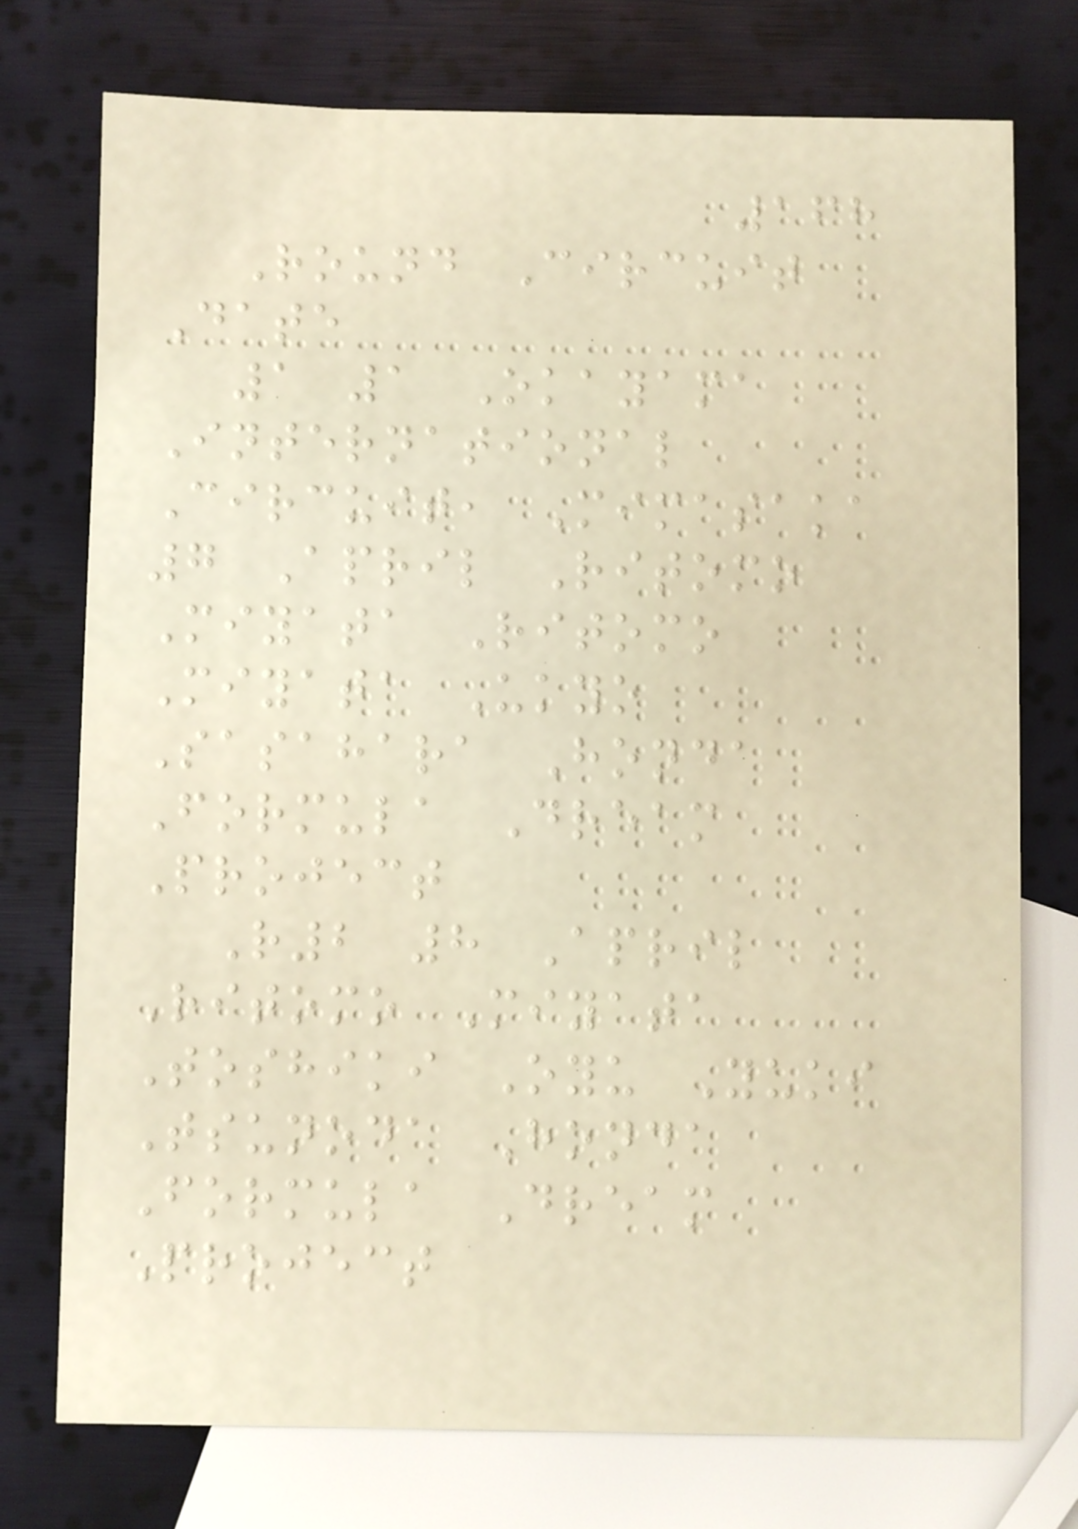168
Round Circuit
Date
1 1 Okayama
International
Circuit, Mimasaka
7 April Ritomo
Miyata Ritomo
Miyata Ukyo
Sasahara Honda
Formula Dream
Project
R2 8 April
Ritomo Miyata
Toshiki Oyu Yuki
Tsunoda Honda
Formula Dream
Project
